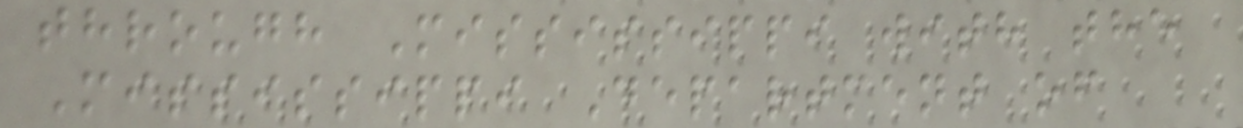through Mississippi with the
Mississippi Department of
